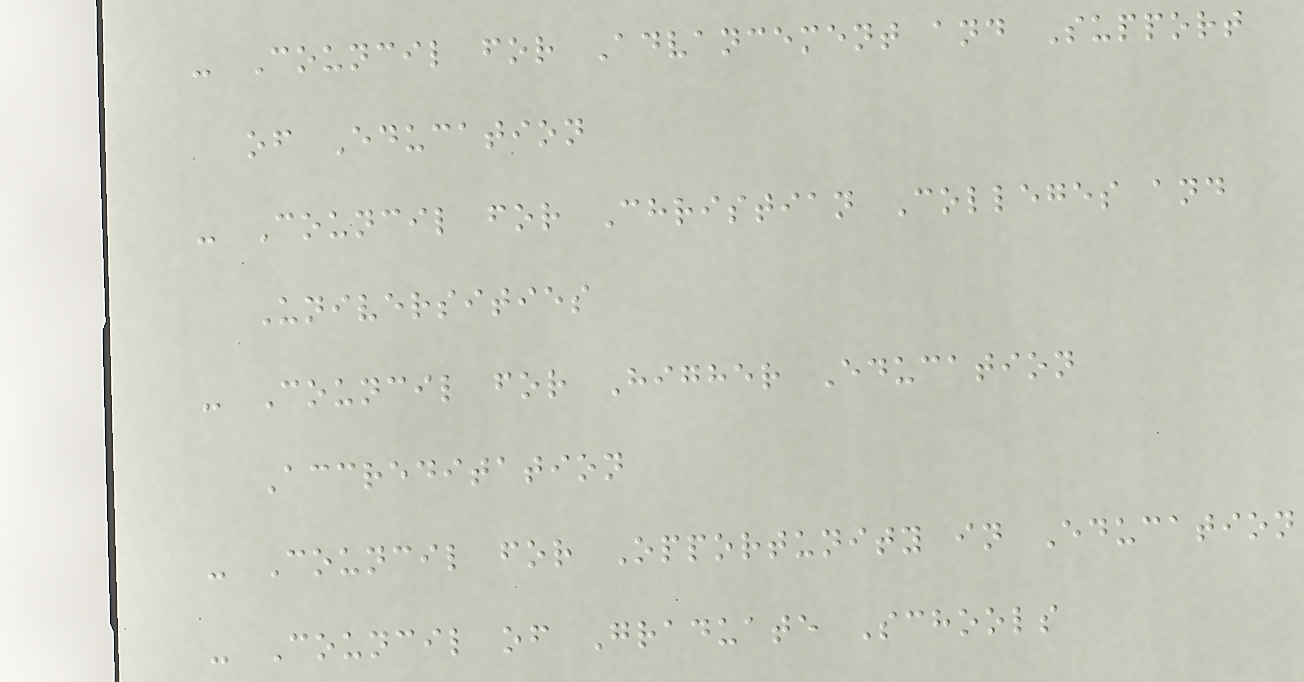- Council for Advancement and Support
of Education
- Council for Christian Colleges and
Universities
- Council for Higher Education
Accreditation
- Council for Opportunity in Education
- Council of Graduate Schools
